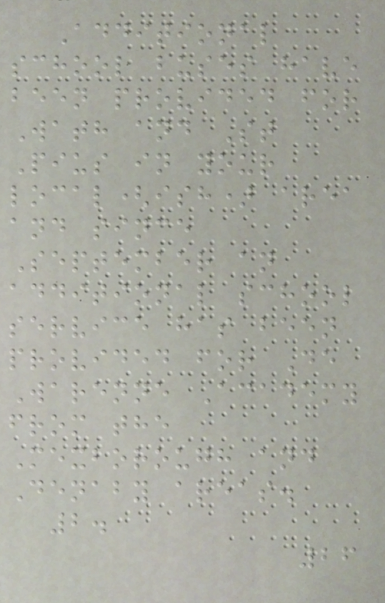Additional
school buses have
been provided for
Wath and St
Pius in your
local(ish) area
and since
September an
additional school
service has been
provided for De
Warenne Academy
from the
Mexborough and
Denaby areas.
2.
26
